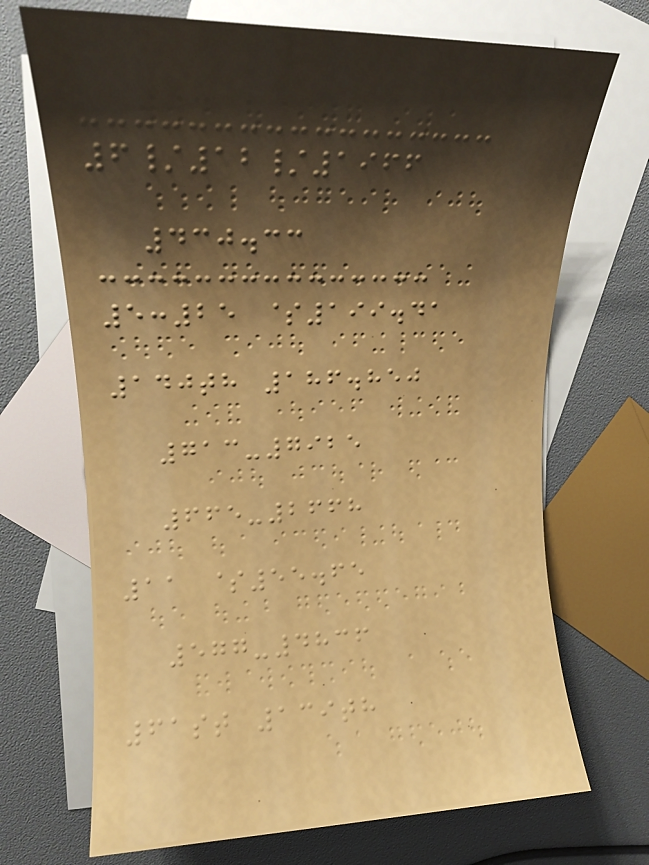6/12/1966
430.33
5:25 $199.41
140th 186.850
713-7925
665-2668
11 $55.65
577-4836
61st 139th
